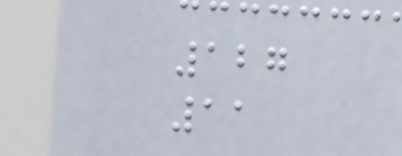127
11
